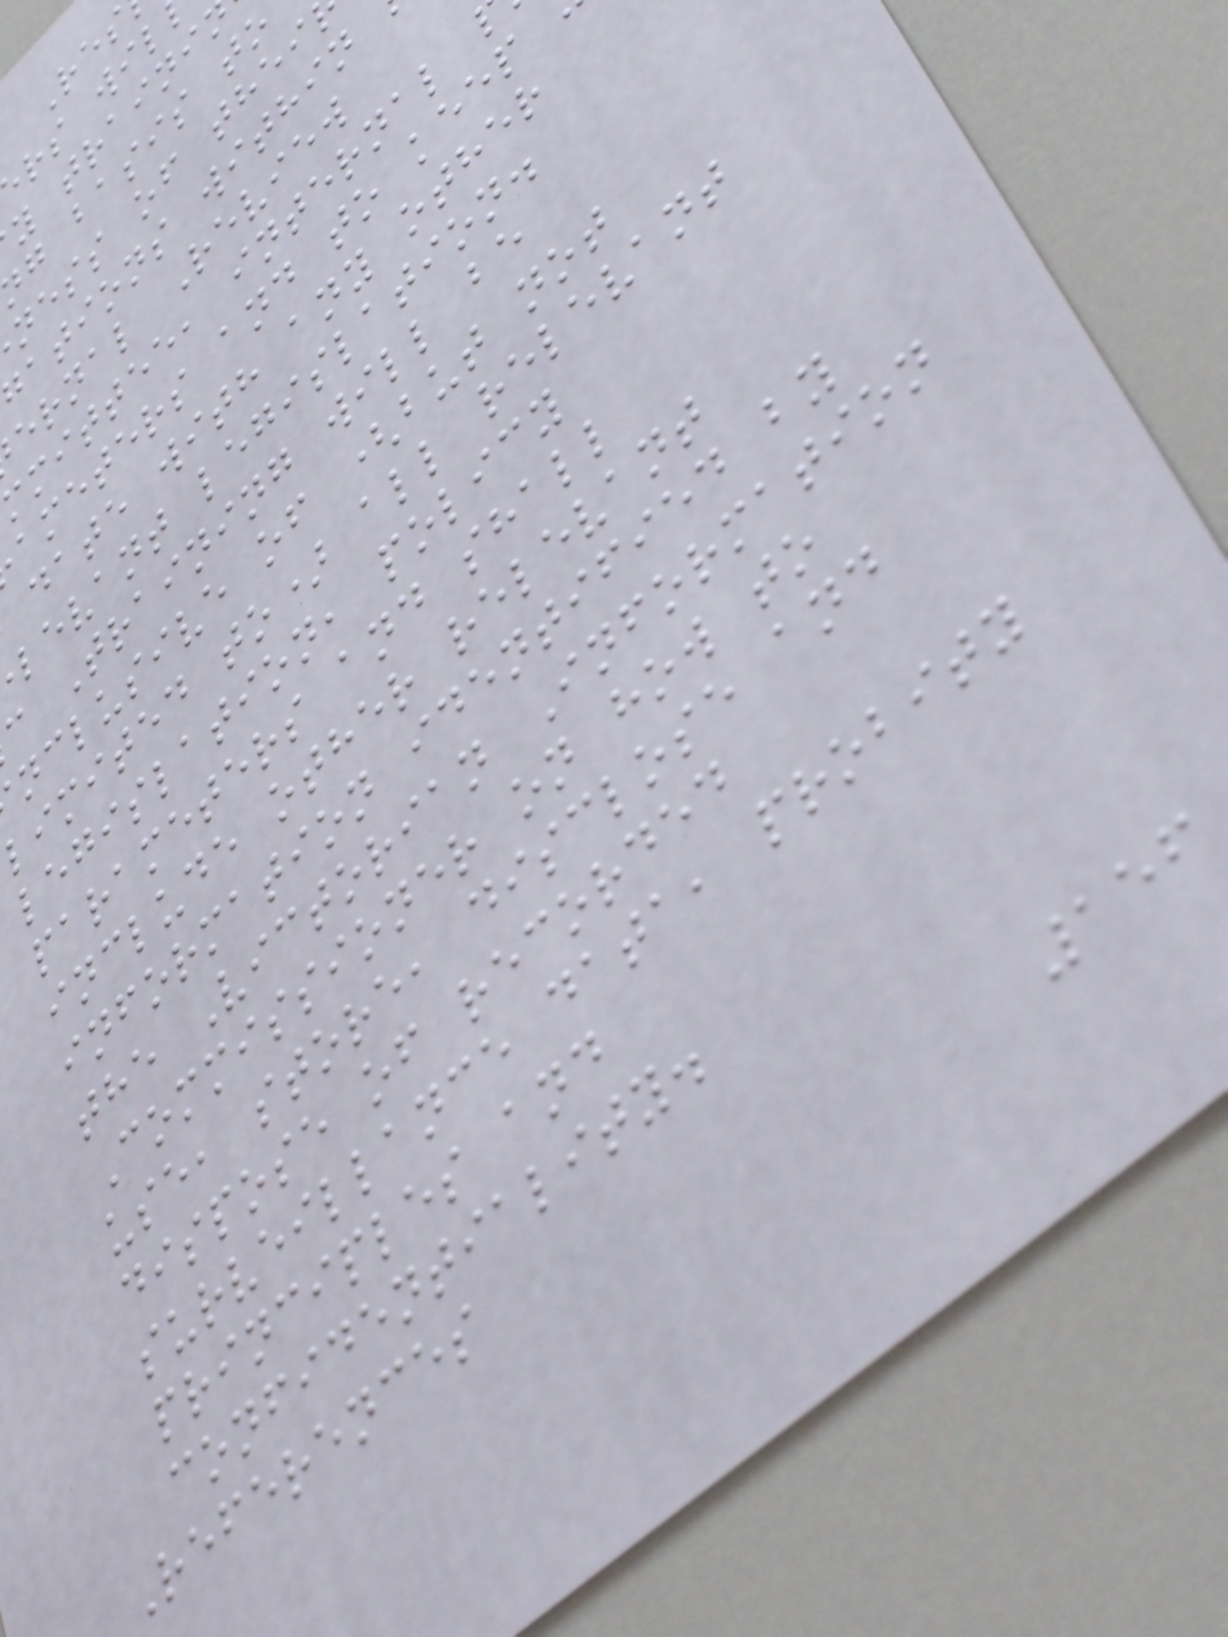rs wil
y traini
g basis to
ness of thei
ations within
ernal Review
mmittee, internal
ameters and to keep
date with any other
levant legislation.
c Training will be
nclusive of (but not
limited to) all relevant
legislation, policy
parameters and shall
include other relevant
information identified by
the Victorian Information
Commissioner on how to
use, store, disclose and
dispose of recorded
surveillance data, probity
principles and
confidentiality.
References
156
